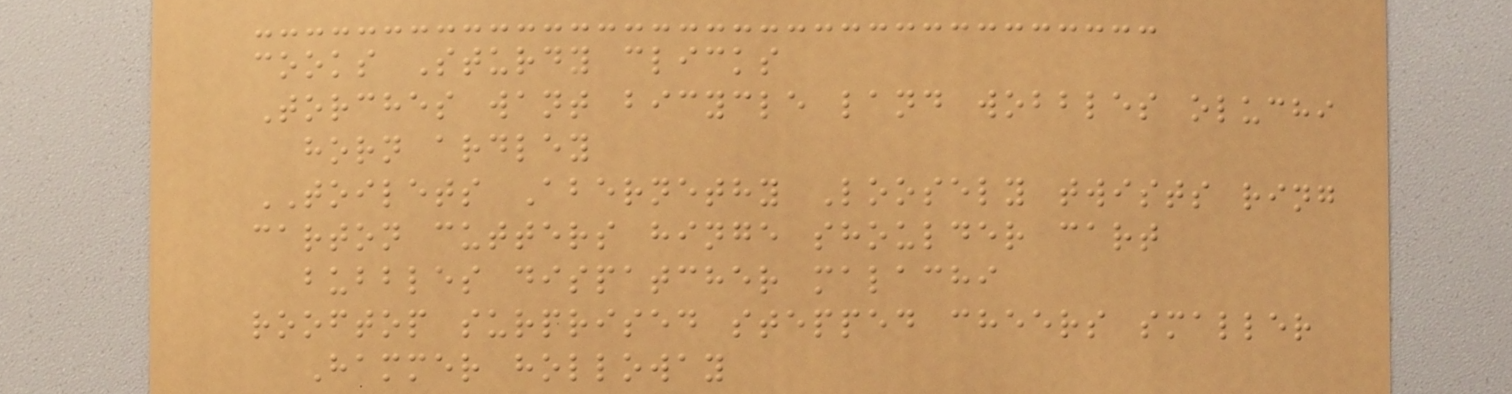cooks Sturdy clicks
Torches want bicycle land wobbles oluchi
horn ardley
TOILETS Abernethy Loosely twists ring
carton cutters hinge shoulder cart
bubbles dispatcher malachi
rooftop surprised stepped cheers smaller
Hammer holloway
